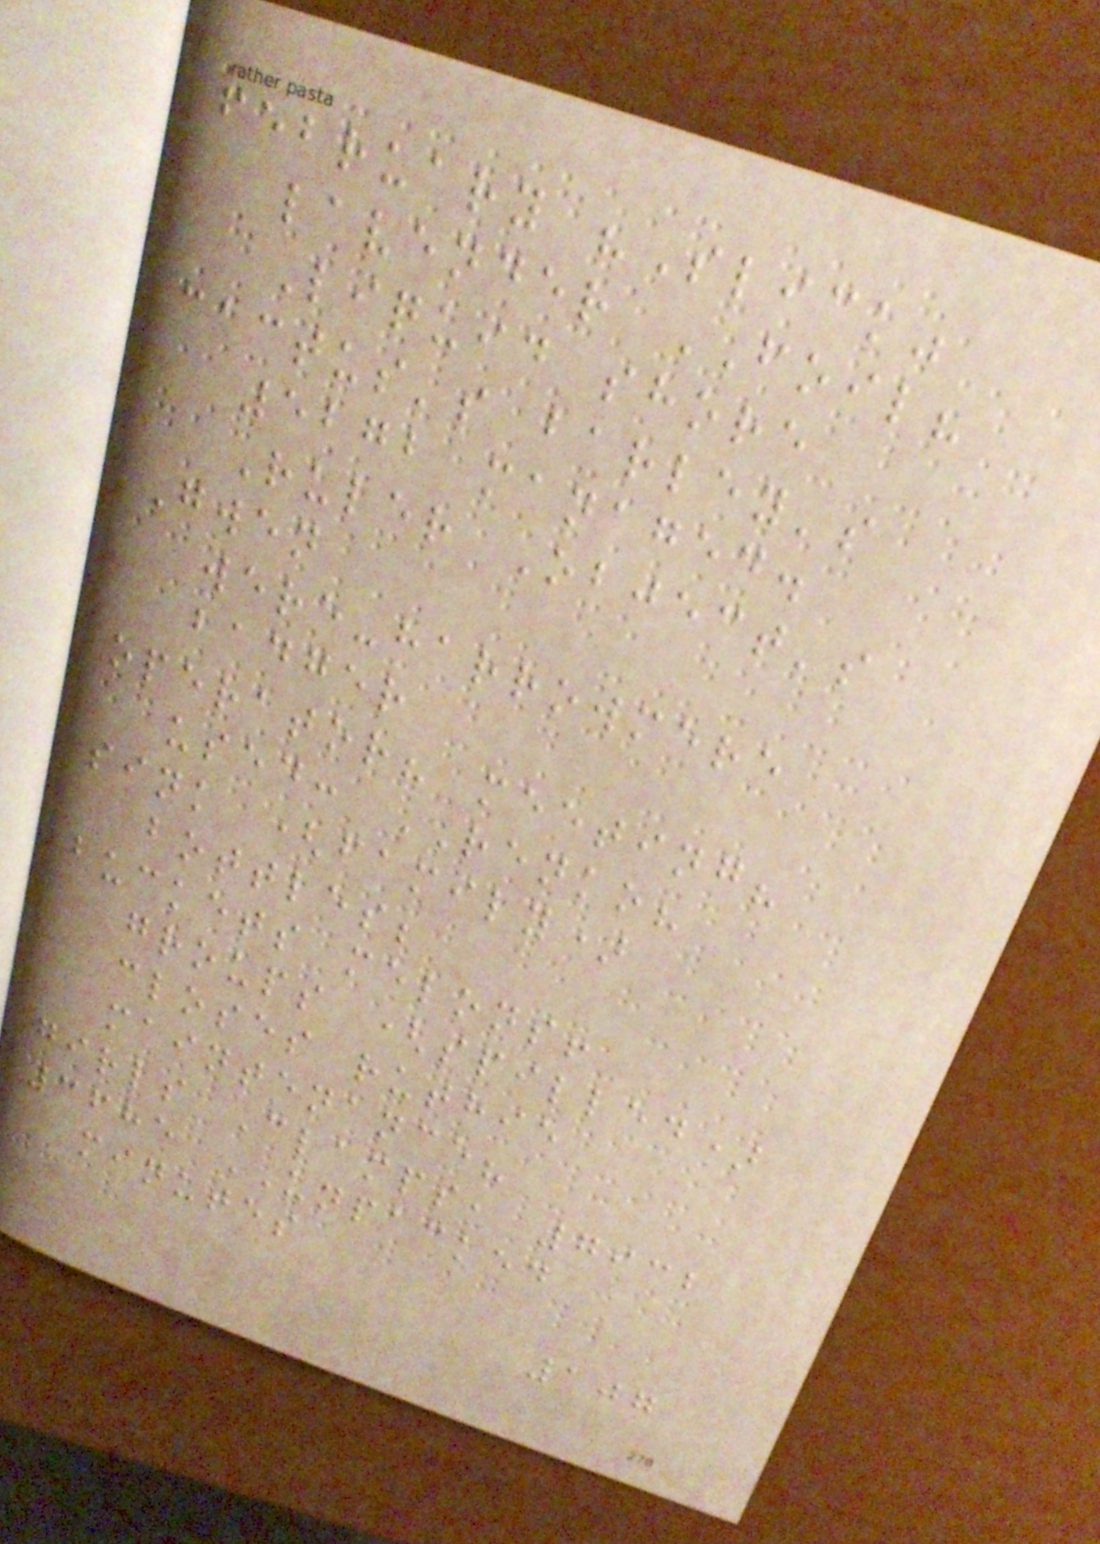february "Slick"
lavender FOIL?
Liquid shore
cactus's barley's
5272 managed.
Ruler Object's
Gwen
were-harrowmere
badger
operator? meeting?
used: RENKO?
sink (family)
bottles;
buckets melons!
groups (spilled)
closes ruthie
maintenance?
girls Clamps, 7932
3685 UNPACKED
minutes
107
